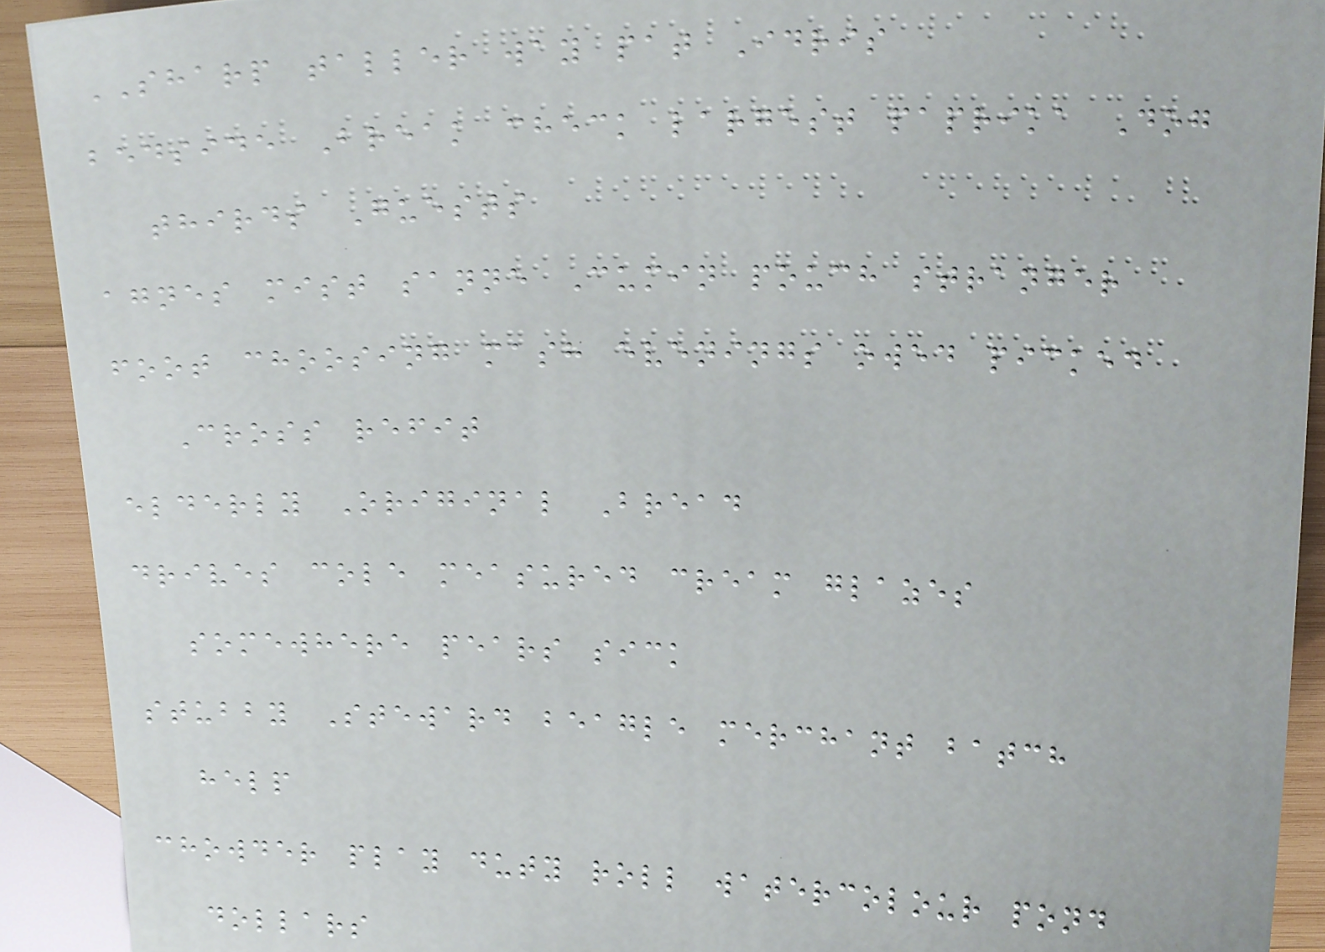SHARP taller way pat Idris
bedside Break check largest paprika Dog
thirds Guests
agnes mist sanne Cumin pouch stranger
foot choosing mash evenings owed picked
Cross refit
elderly Original Bread
drives cole measured cream glazes
somewhere pears sick
stubby Steward beagle merchant batch
help
chowder play duty roll watercolour pond
dollars
